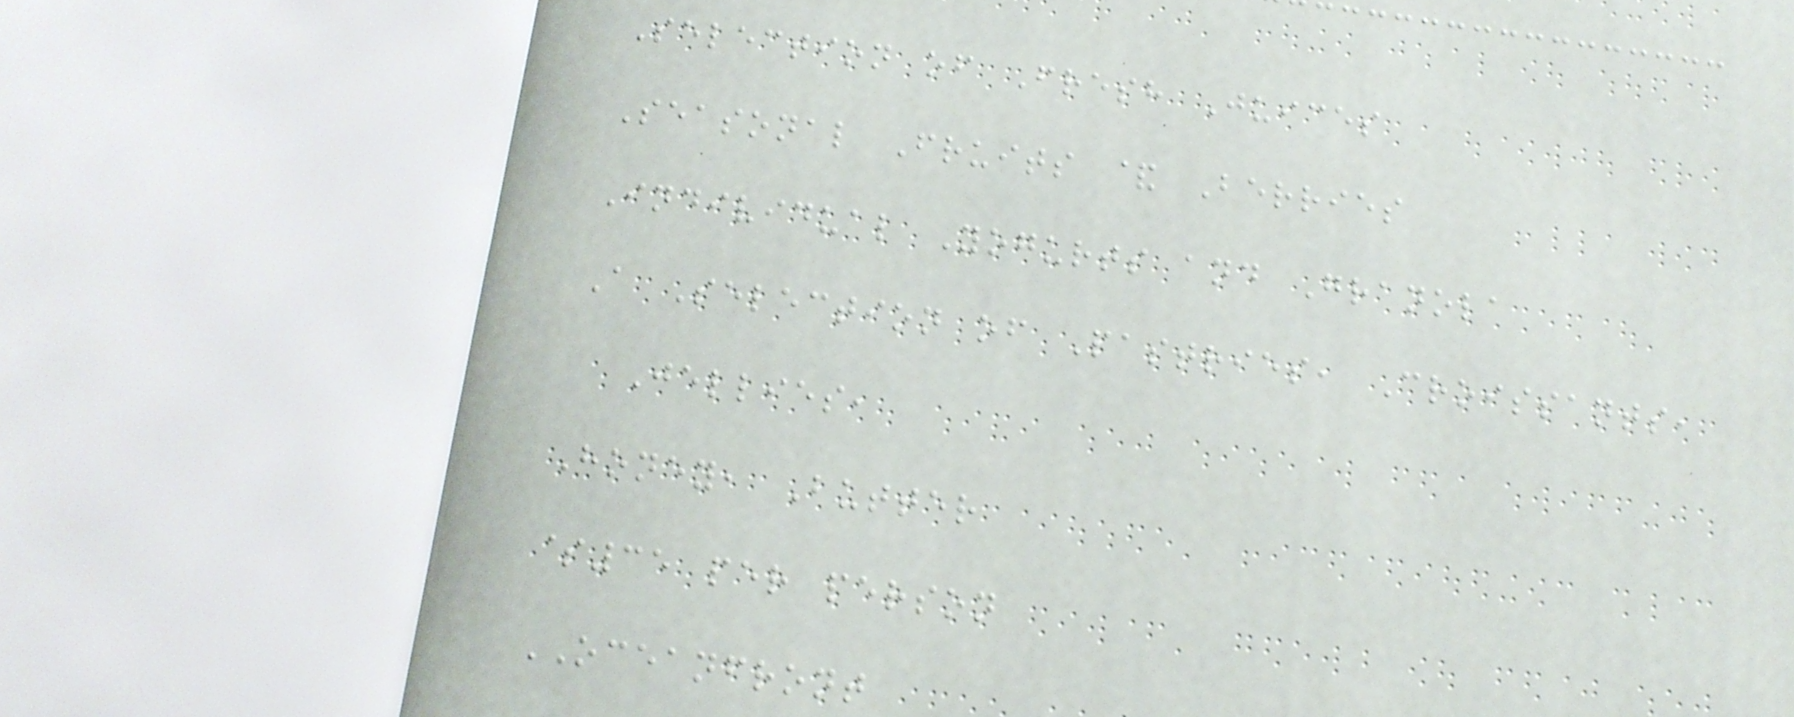Selection of Fresh Juices
Seasonal Fruits & Berries
Individual Yogurts and Granola
A Selection of Pastries, Croissants,
Jellies,
Honey, Butter
$35 per person
OCEANFRONT
